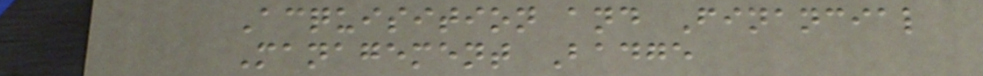Acquisition and Financial
Management Badge
